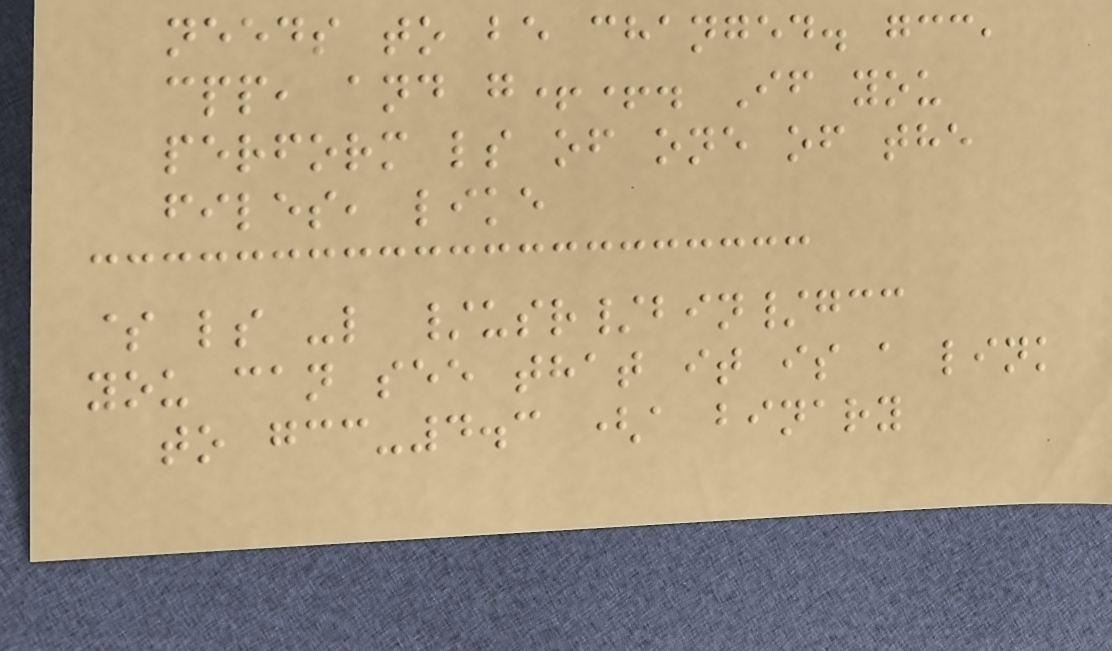needs to be changed. gcc,
cpp, and g++. If you
perform ls of one of the
files, like
$ ls -l /usr/bin/gcc
you can see that it is a link
to gcc-4.3 (a binary
